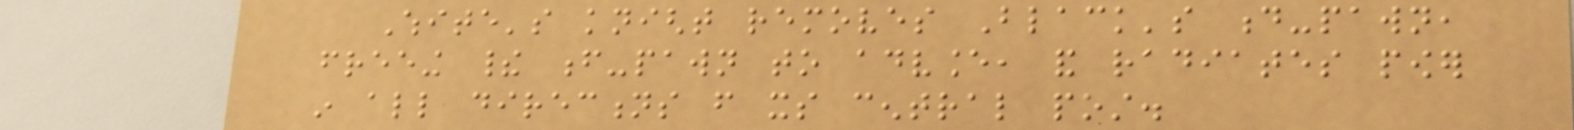White's knight removes Black's d-pawn,
freeing their f-pawn to advance, and radiates power
in all directions from its central post.
